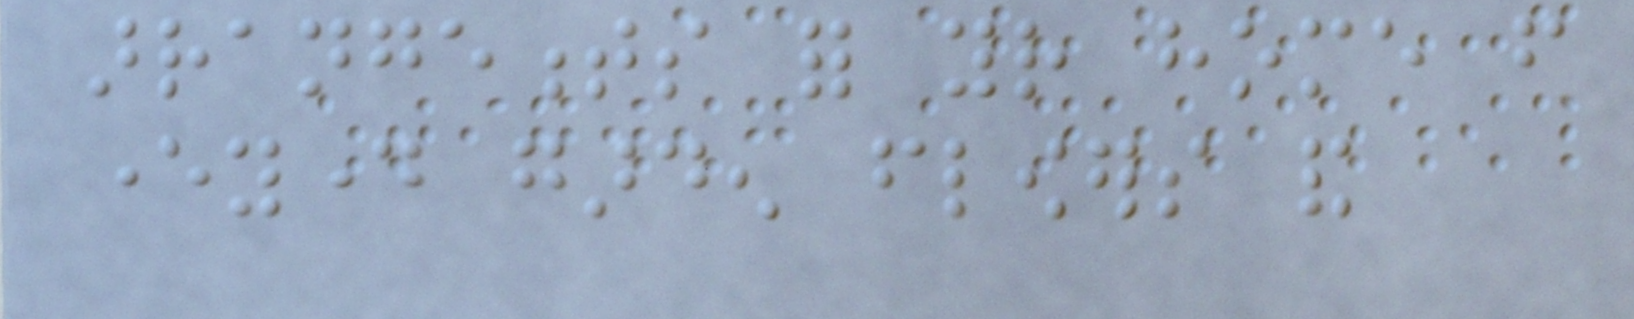arrangements for your home from
everyday garden flowers and
